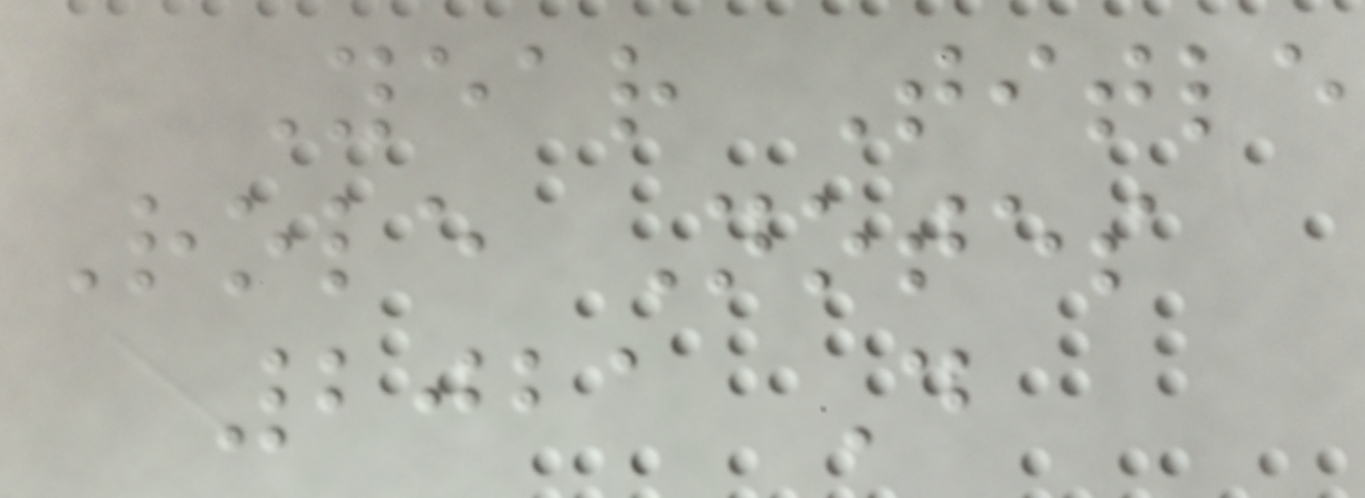Year Title
Role Notes
2021 D
